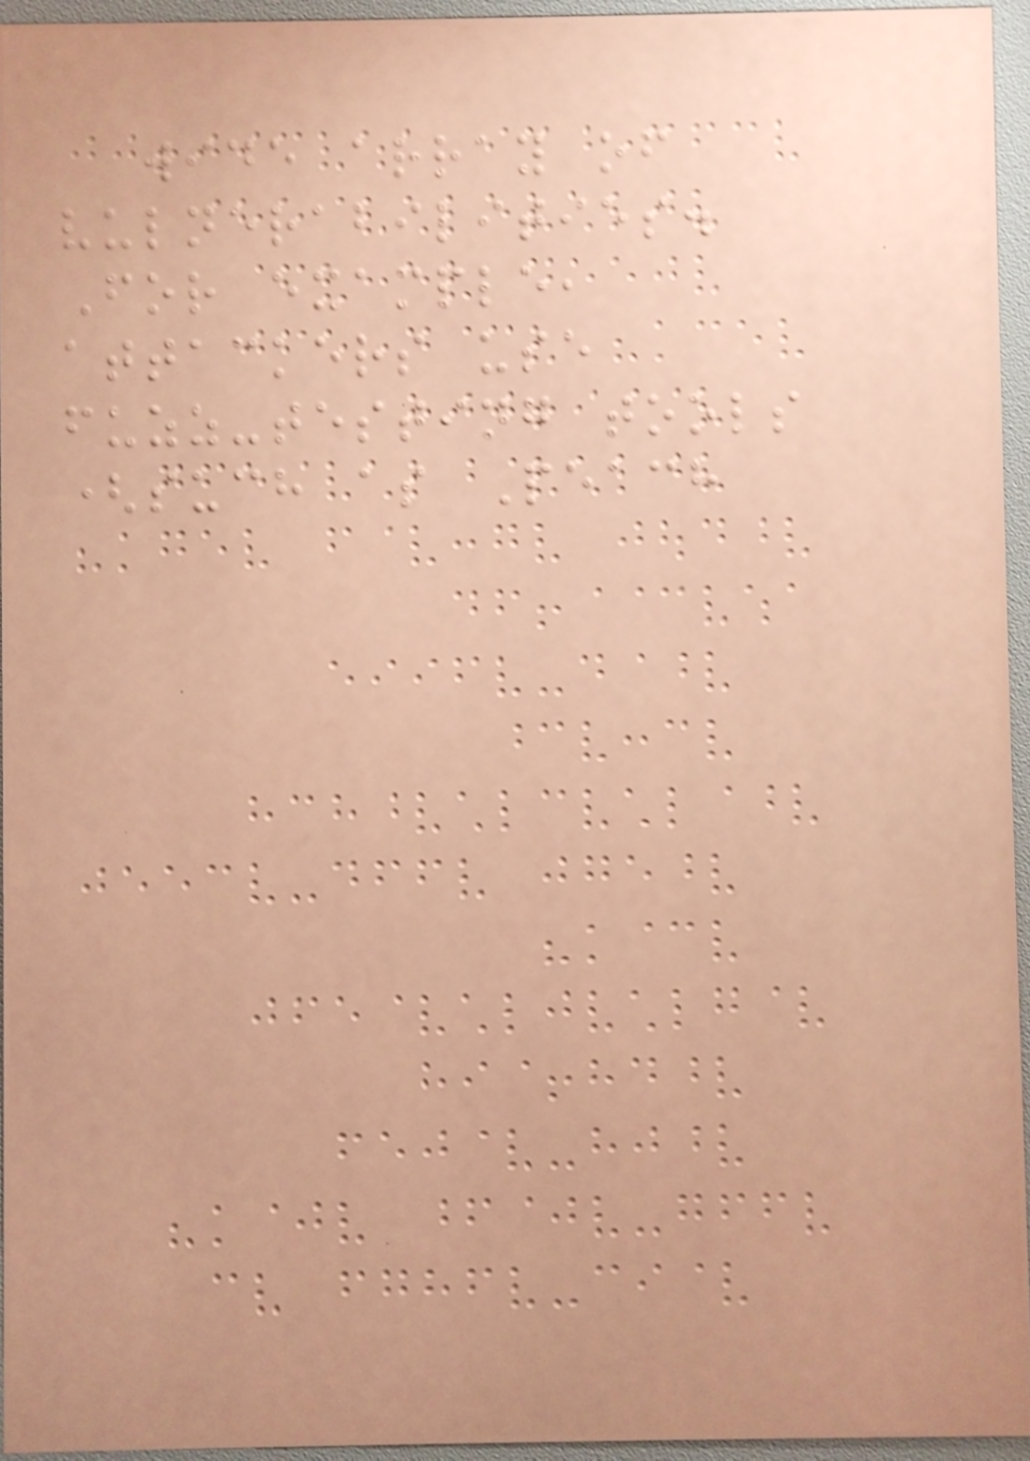wide array of
vulnerabilities.
For example,
attackers use
fuzz-testing tools
(such as Peach
